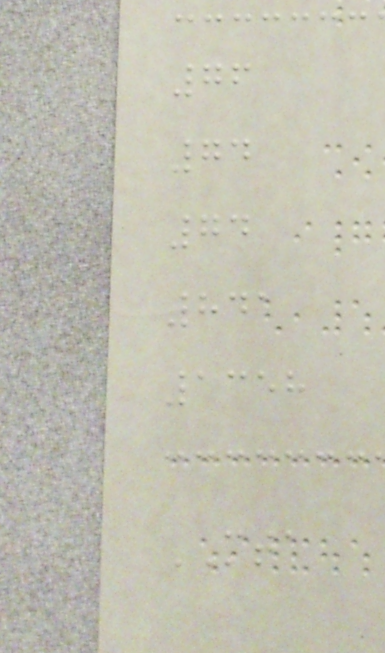76
74
74
841
1358
MTA
